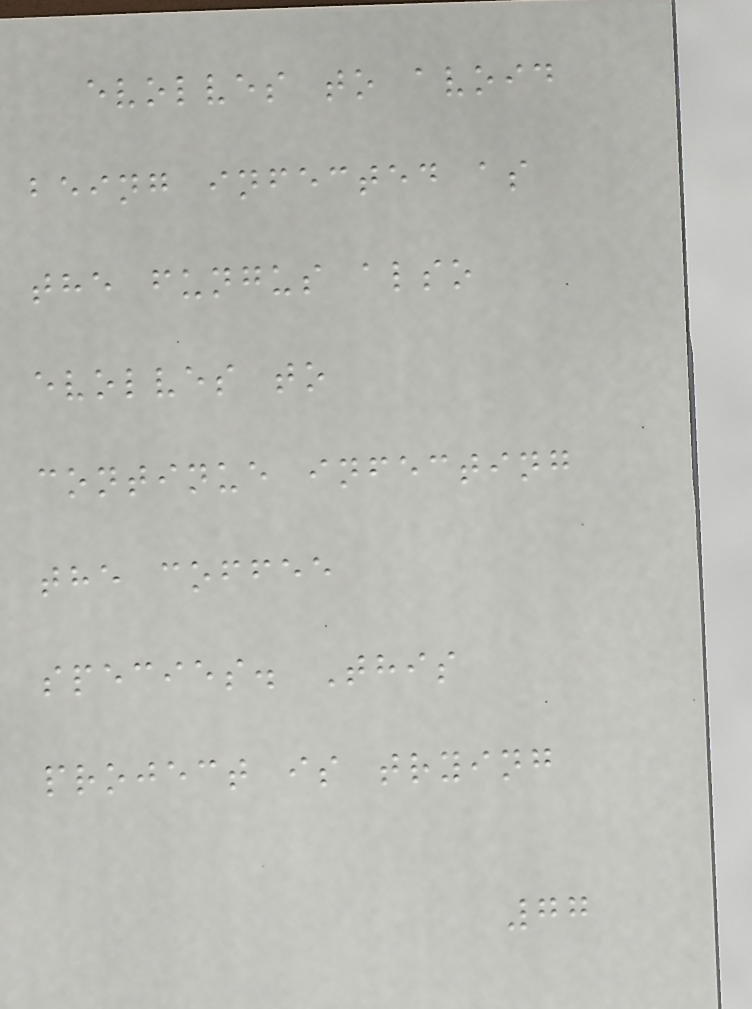evolves to avoid
being infected as
the fungus also
evolves to
continue infecting
the coffee
species. This
project is trying
77
